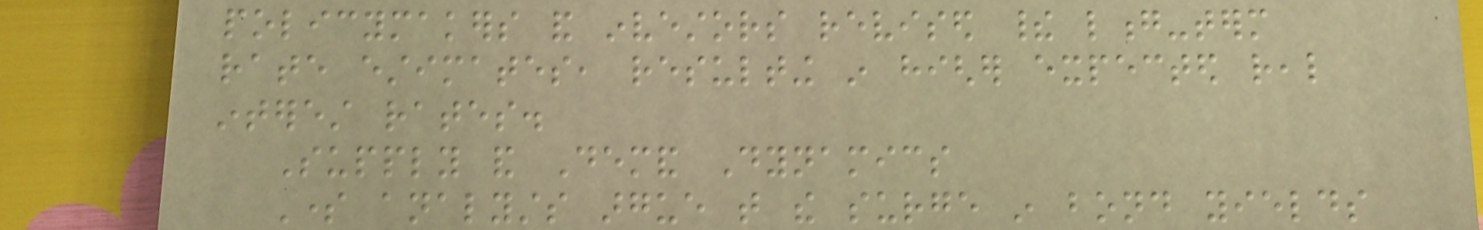policymakers and investors revised their long-term
rate estimates, resulting in higher expected real
interest rates.
Supply and Demand Dynamics
Some analysts argue that the surge in bond yields
